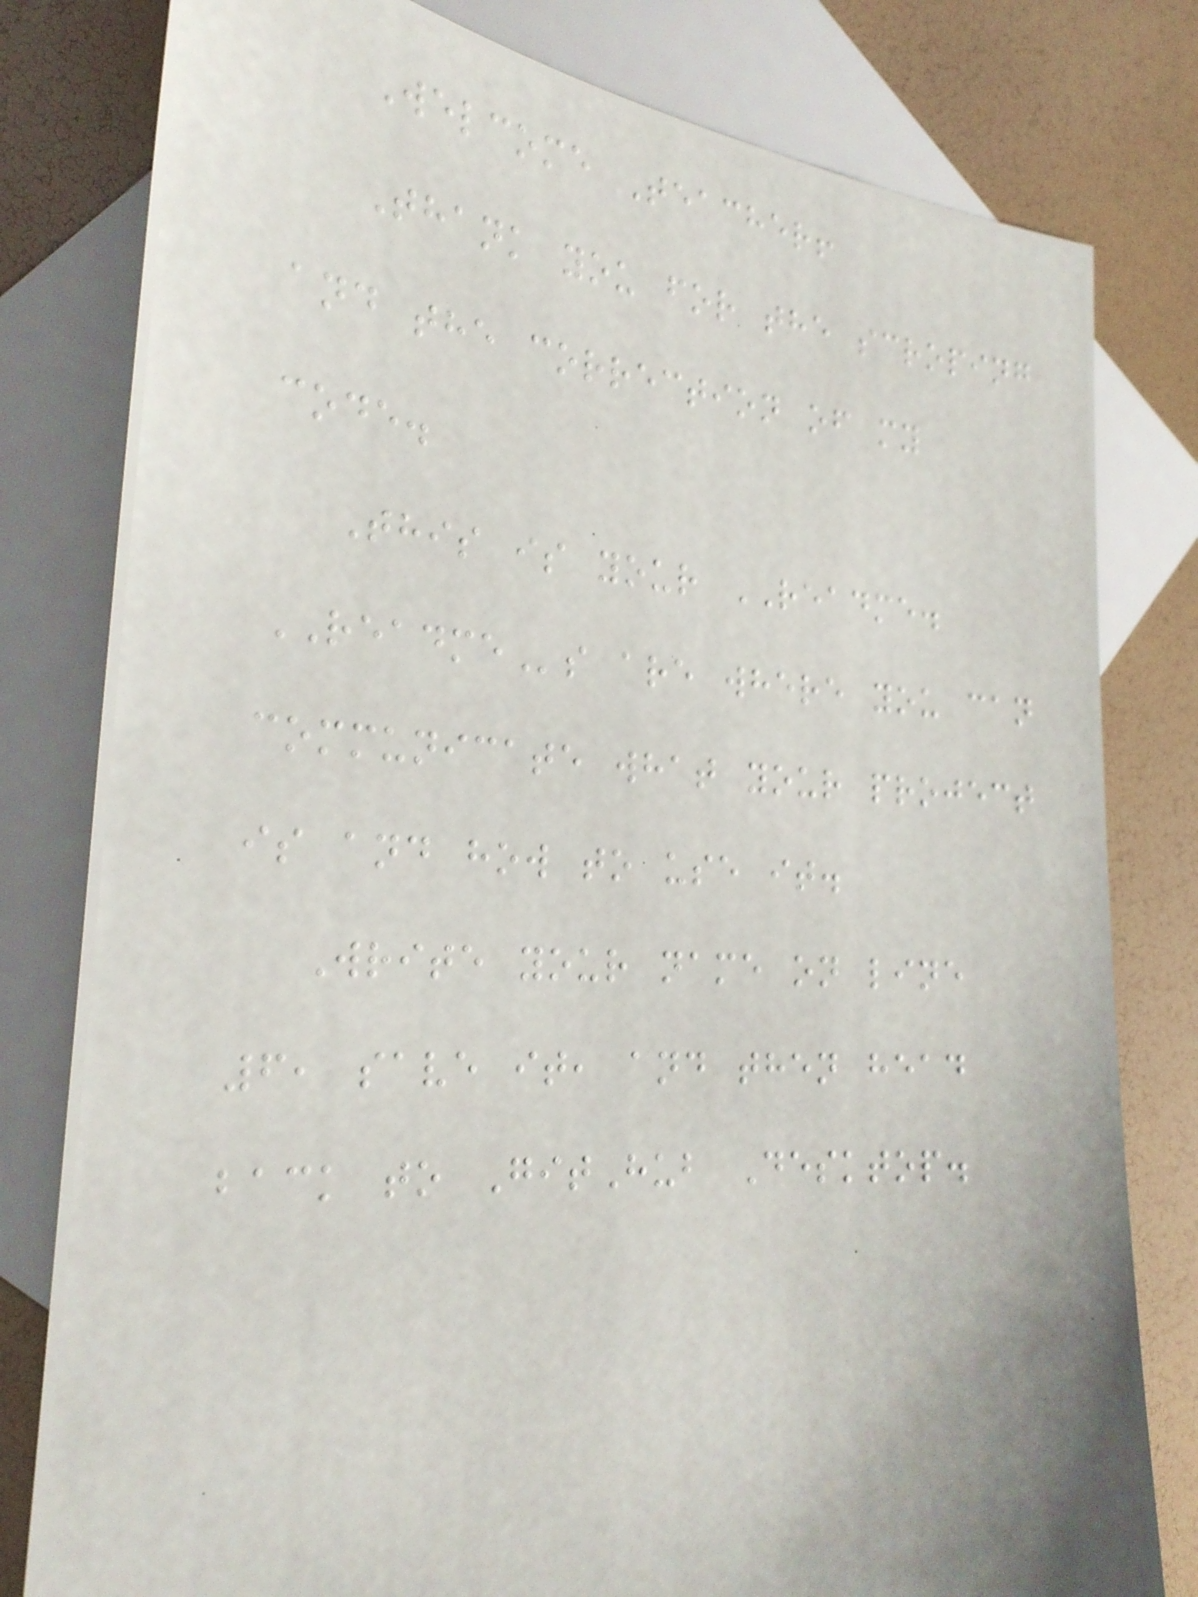Welcome Teacher!
Thank you for the scroping
and the correction of my
code.
This is your README.
READMEs are where you can
communicate what your project
is and how to use it.
Write your name on line
6, save it, and then head
back to GitHub Desktop.
